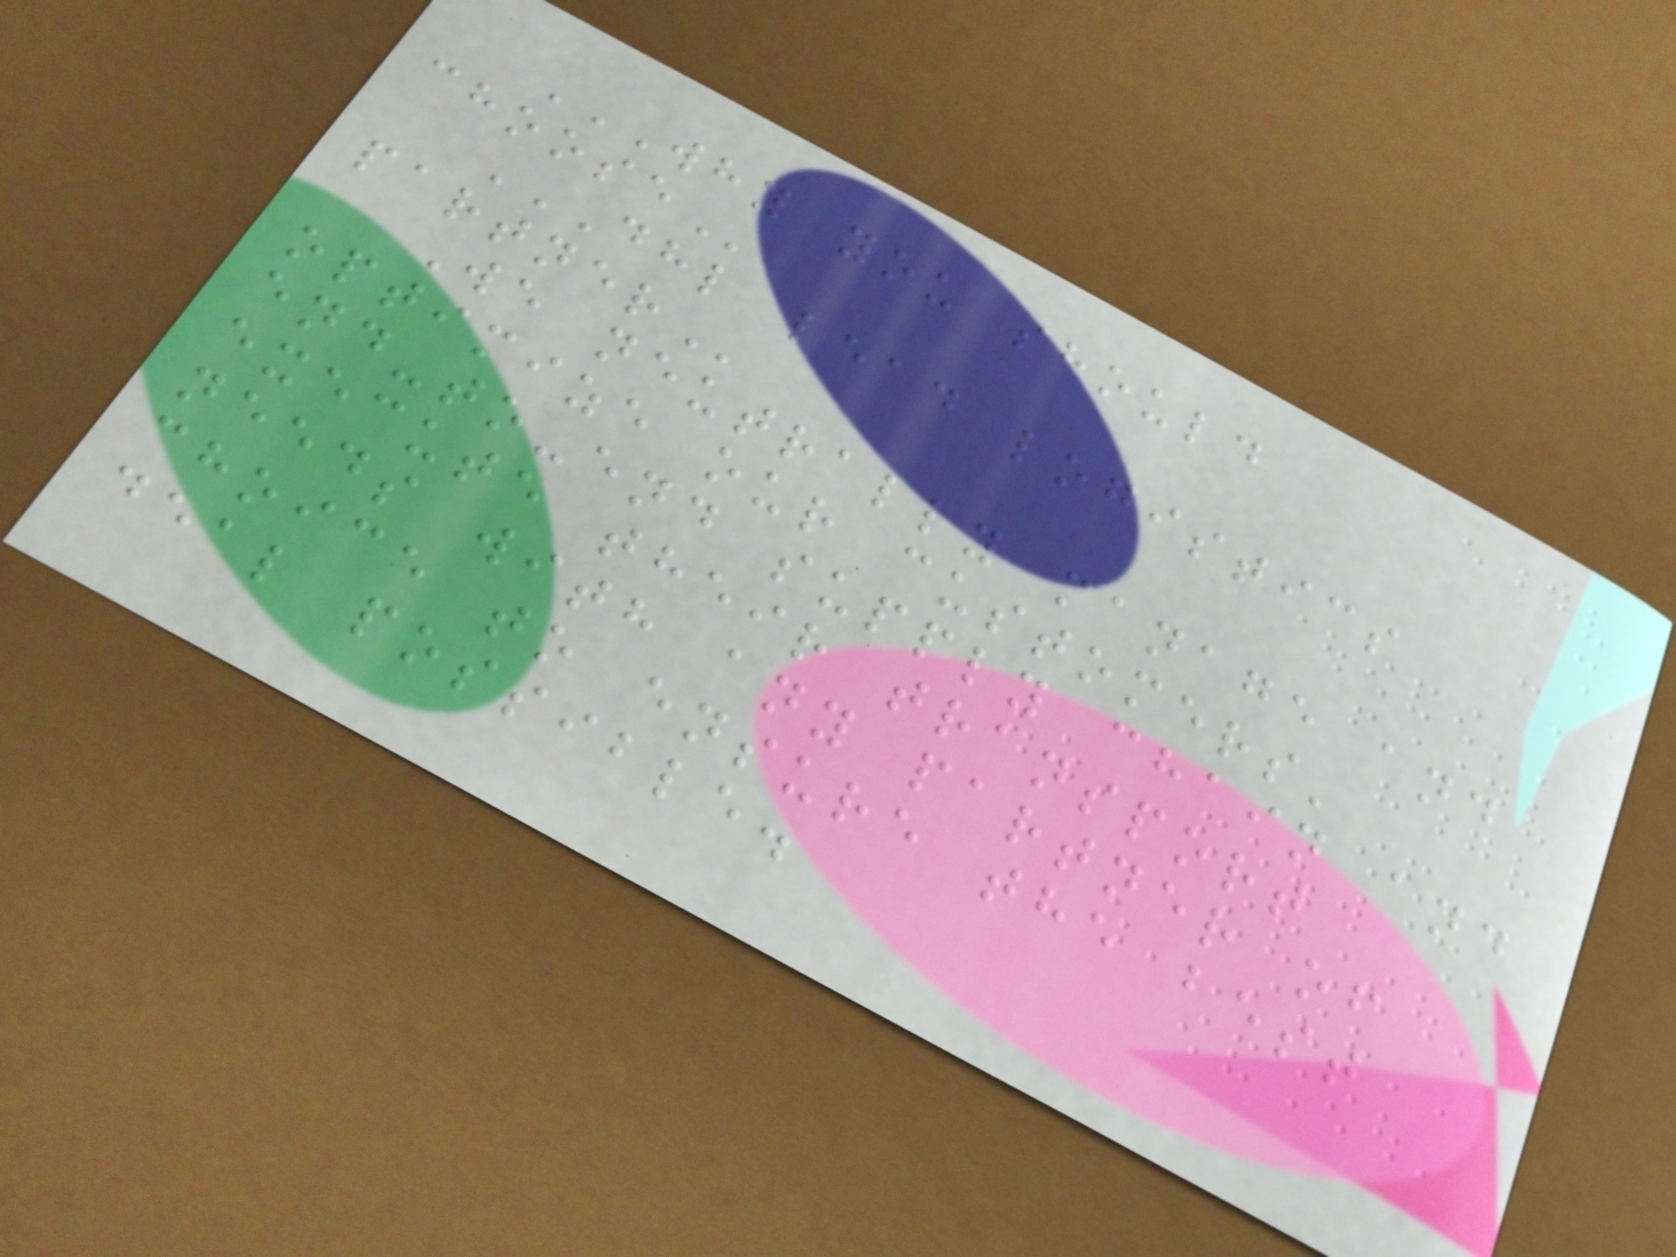WHY YOU SHOULD
CHOOSE
DHL LEAD LOGISTICS
PARTNER
We neutrally manage and
optimize our customers'
end-to-end supply chain and
execute their transport
needs with any partner of
choice to ensure the best
deal possible.
